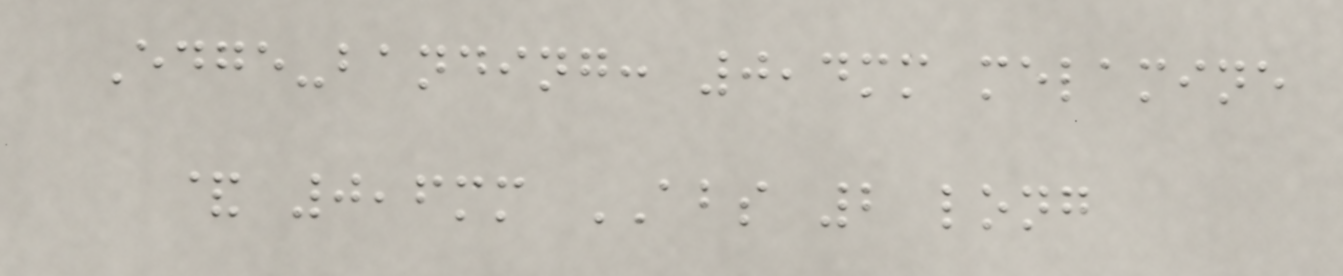Edge-banding: 0,4mm melamine
& 0,6mm ABS 2 long
